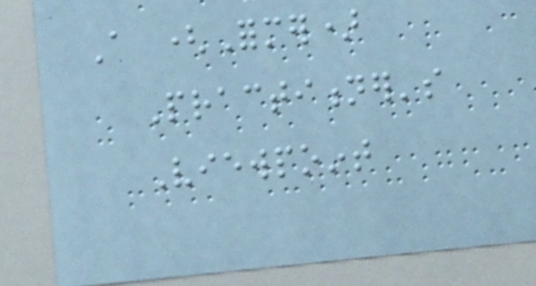A (Former)
Practitioner's
Viewpoint
